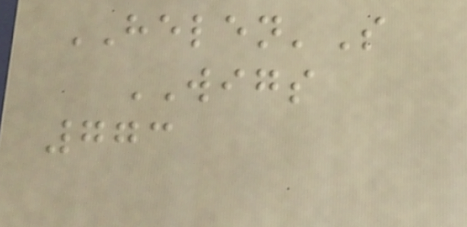HELEN'S
WIGS
773
